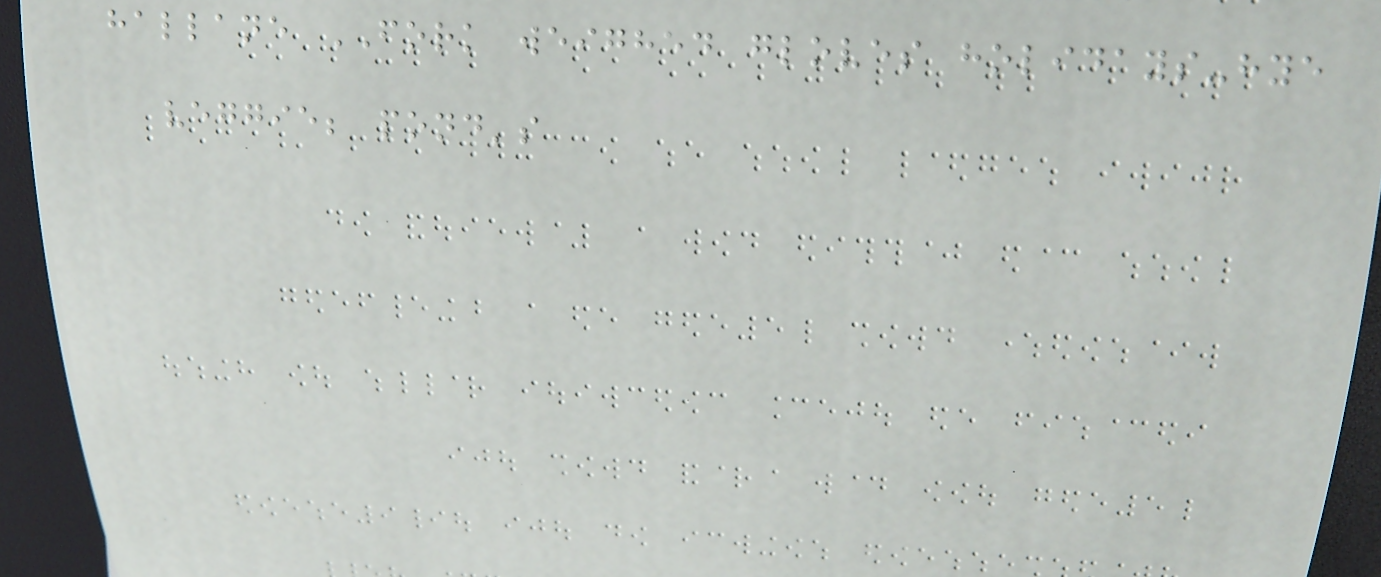hallane FORK weighed gloves holidays-hye
veggie; pond's
